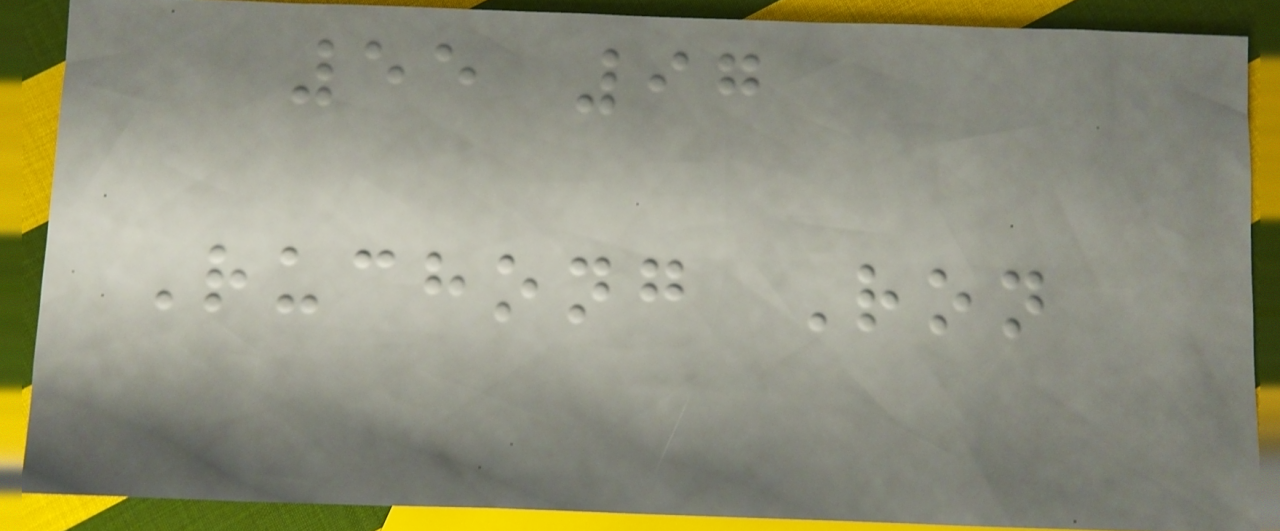55 97
Ruchong Ron
